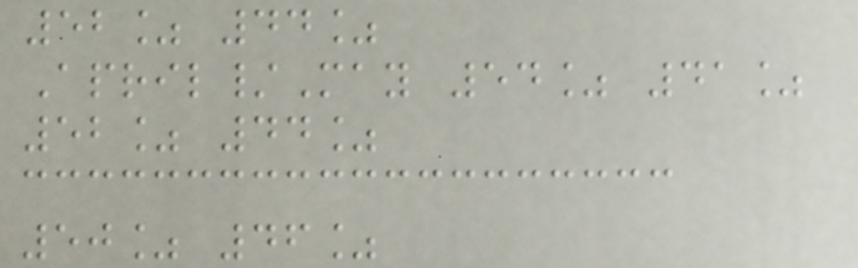52% 44%
April/May 54% 41%
52% 44%
50% 46%
